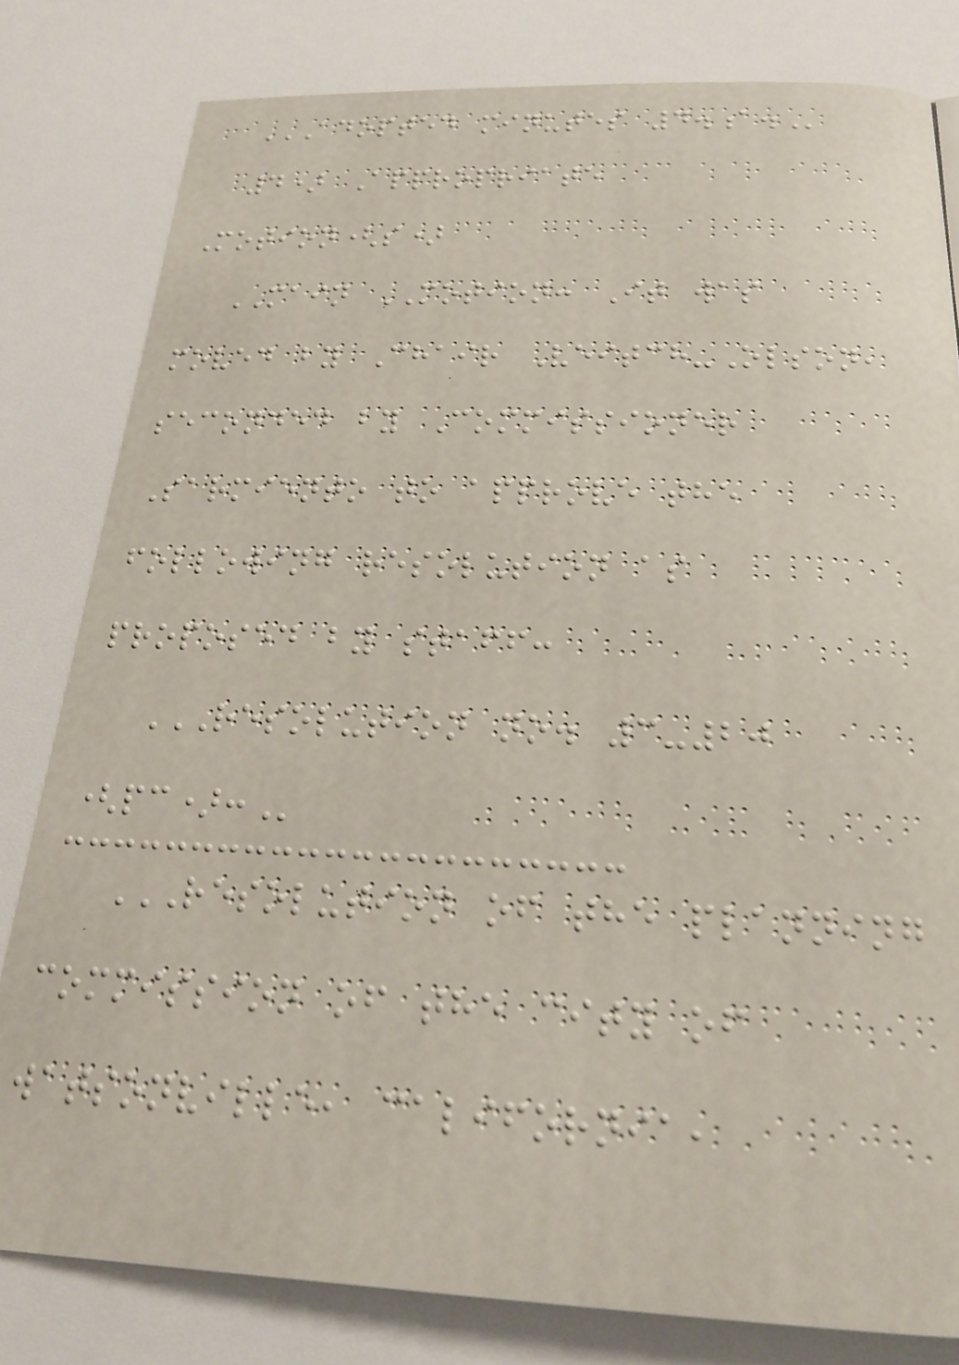ADOPTED MINUTES 4.A.
4) Appropriate
Motion(s)
MAIN MOTION: It was
moved by Chair Veitch-Olson,
seconded by Commissioner
Sarmiento to approve the
following resolution as
proposed by staff:
RESOLUTION NO. 3-20
(PC):
RESOLUTION OF THE PLANNING
COMMISSION OF THE CITY OF
WATSONVILLE, CALIFORNIA,
